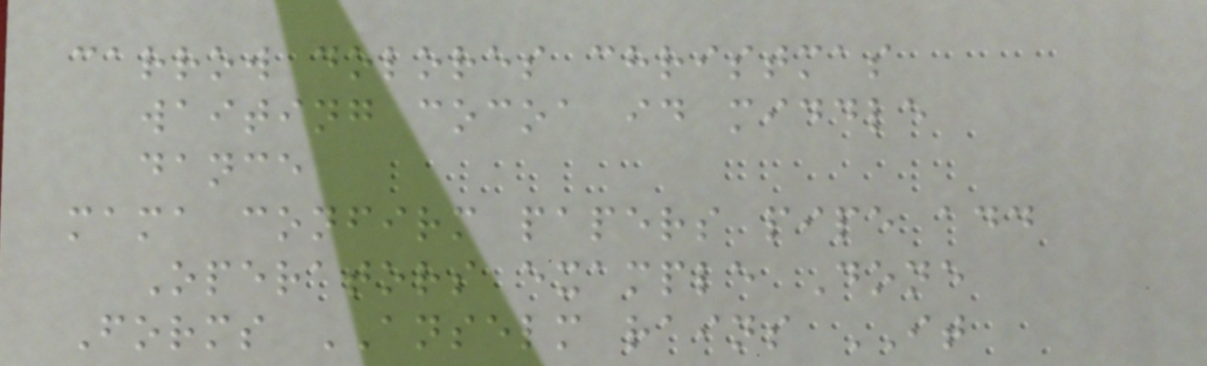carrow dolores christmas
waiting cocoa id middle
dance
mama confirm papers pipe add
Operators example Done
Forms ANSELM rains IT
